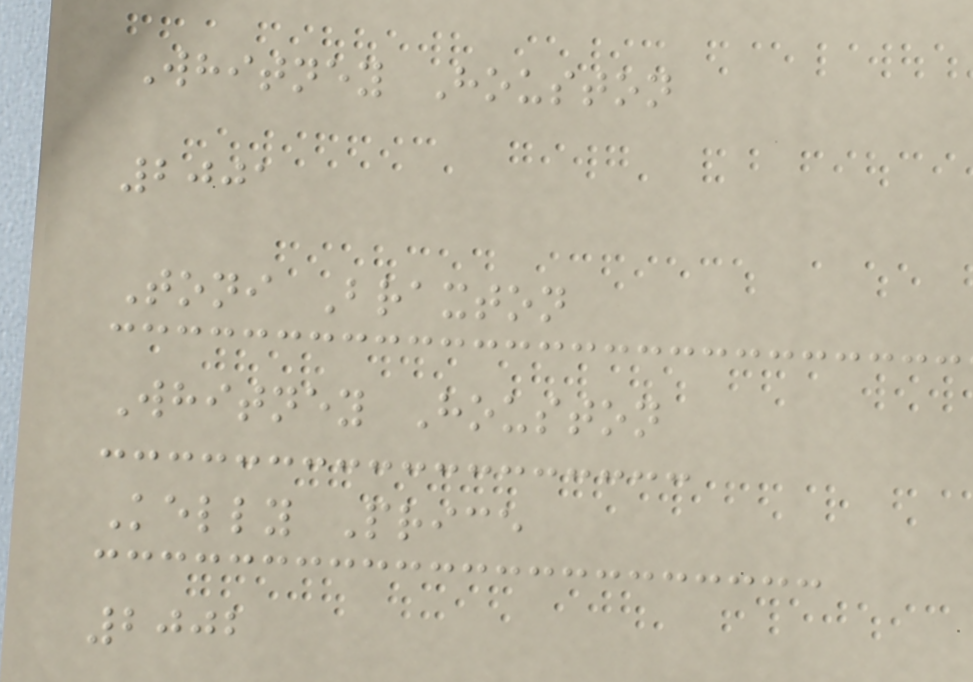Whitney Houston
2001
Toni Braxton
Whitney Houston
Kelly Price
2002
